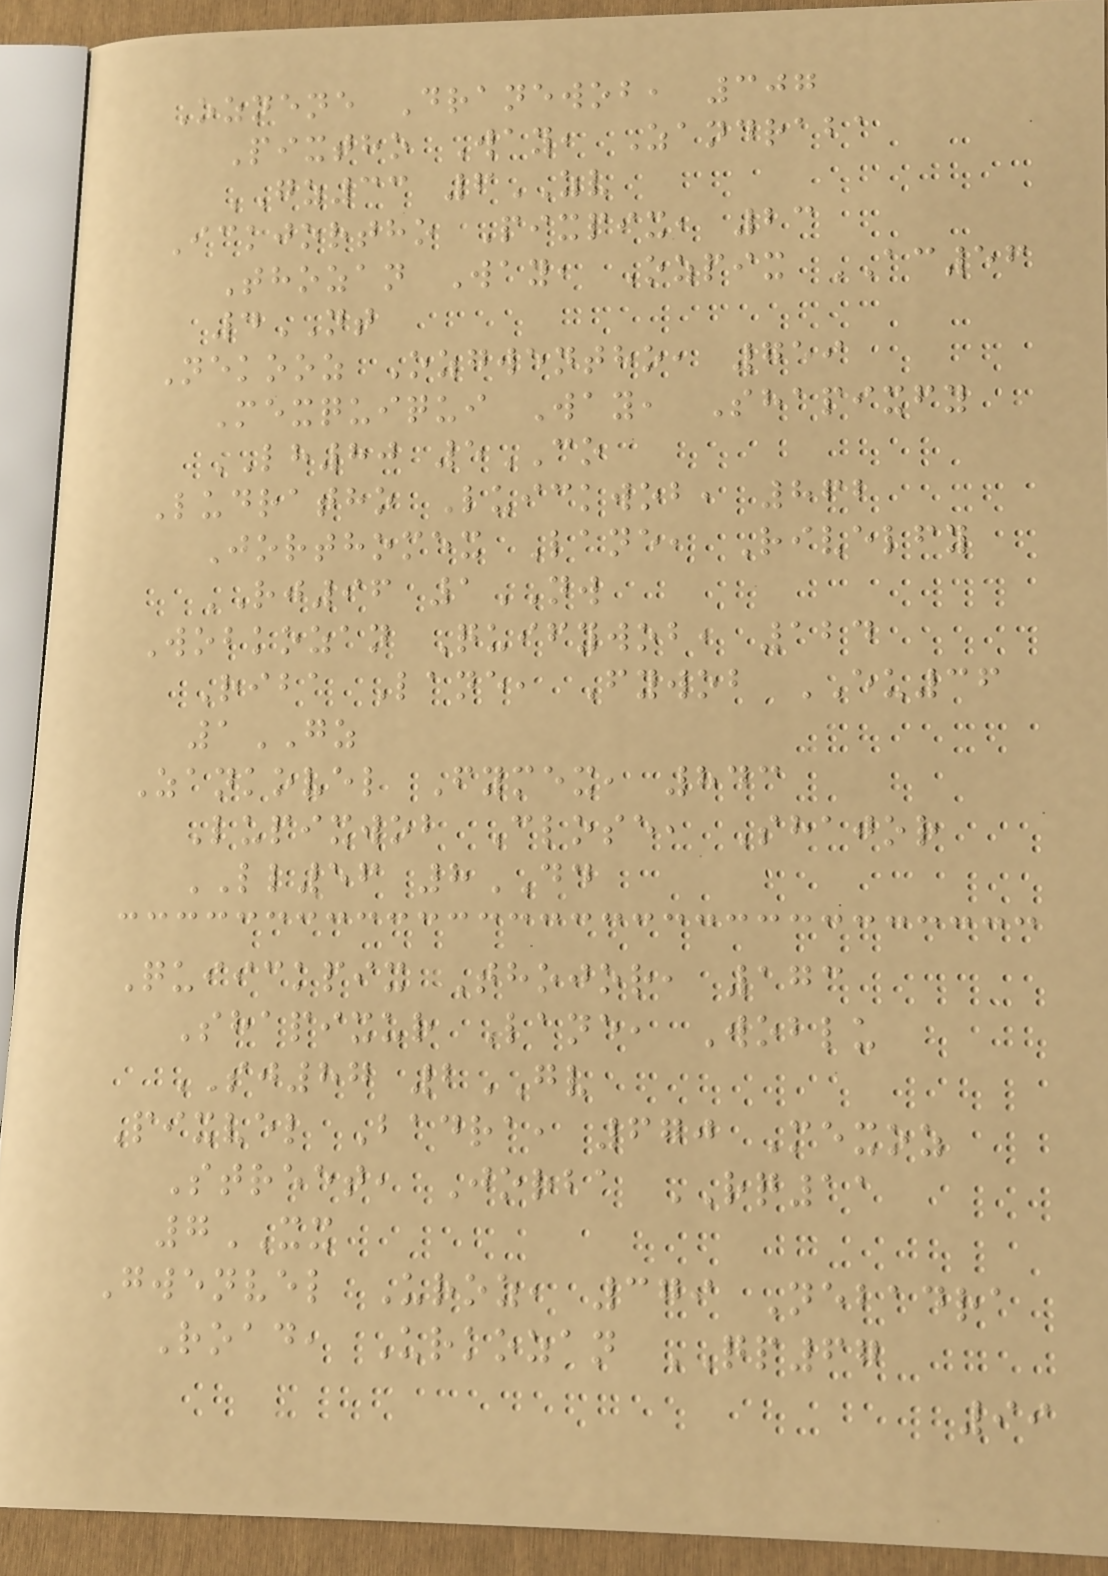Oznene Dranewob, 307
Pixtho Way, Zandraba
GZ33 6ZV
Ickjortho Pixpix, 23
Thozan Way, Ozpix AC56
4NT
Nekooz Ozgwentho, 759
Mexquiqui Way, Shapixfy
LH80 5CO
Ludratho Luickwob, 862
Jorthomex Lane, Rivelfy
RJ96 1NW
Wobkozan Quifywob, 124
Riba Lane, Fywob EU36
1GZ
Zankovel Fymex, 843
Lupixwob Close, Shajor
LL56 8DD
Quiickpix Thojor, 173
Shapixur Lane, Woblu
SJ87 2GV
Pixvel Badra, 670 Mexoz
Street, Jorba RQ11
7XX
Gwenvel Uroz, 379 Nebadra
Road, Urkozan QP67
99
